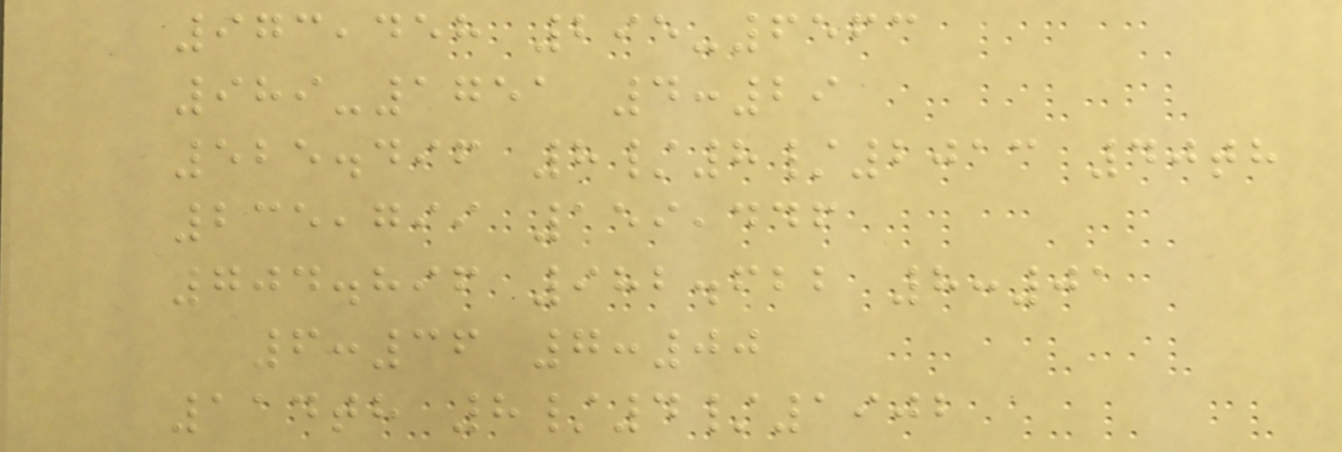973,458 295-6563
989-1751 4:29
525.496 8/8/2013 40th
235,799 159,446
704.896 982.622 8:01
6:36 7:00
114th 8/4/1902
